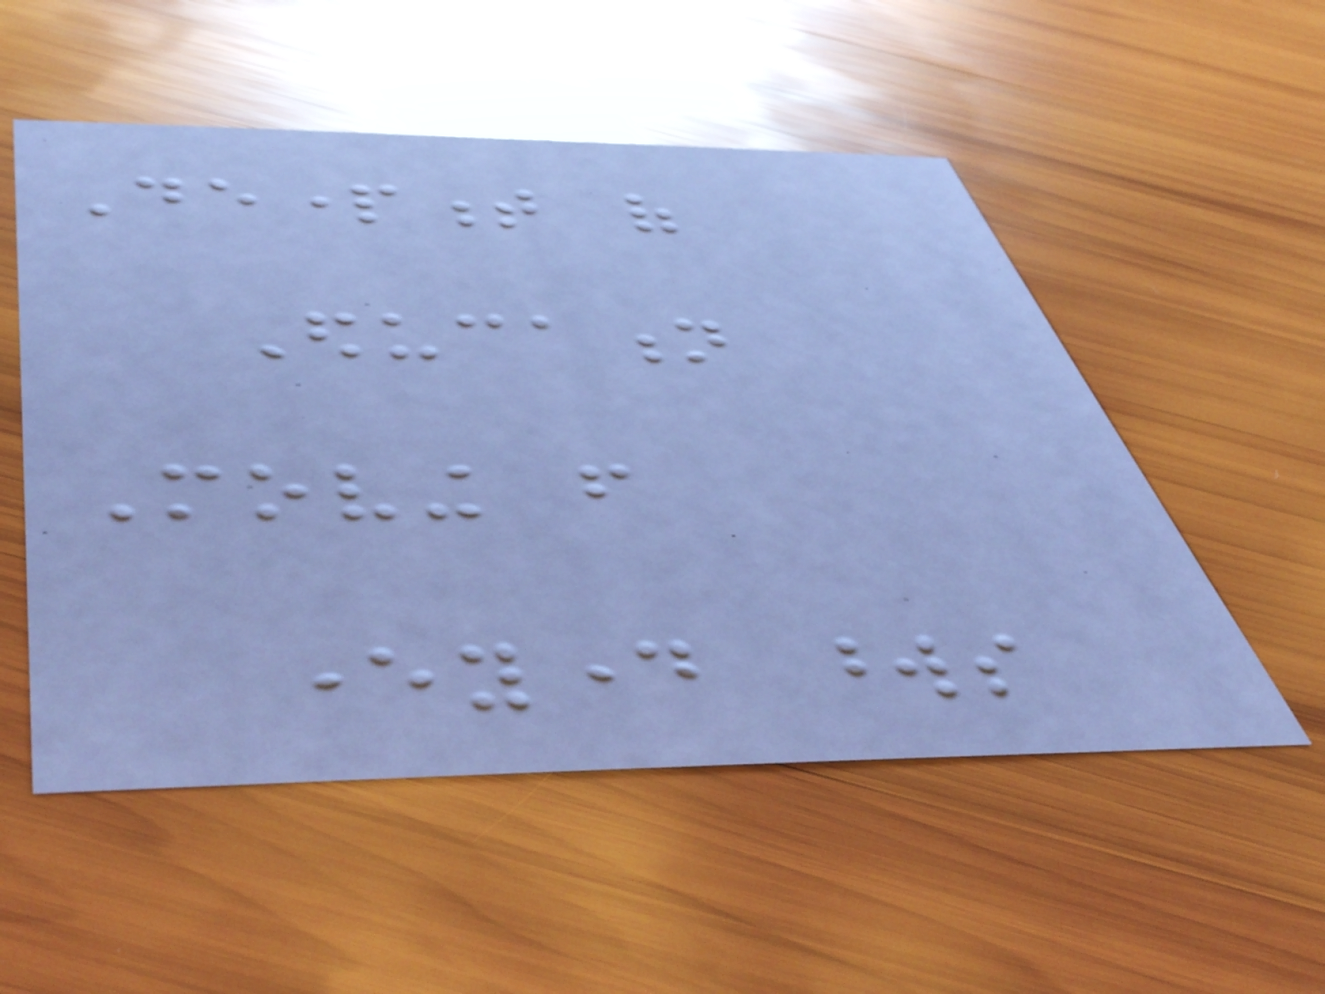Department of
Education
Moving from
everyday words
